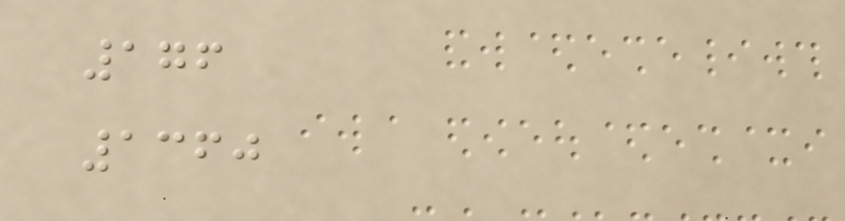176
1360
